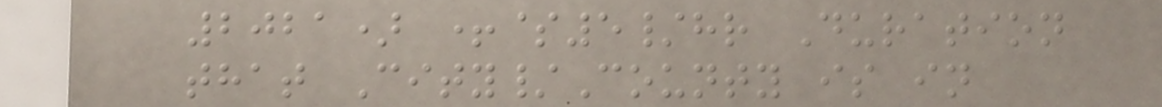2021) +$5/hr Duration
that City/County is in
